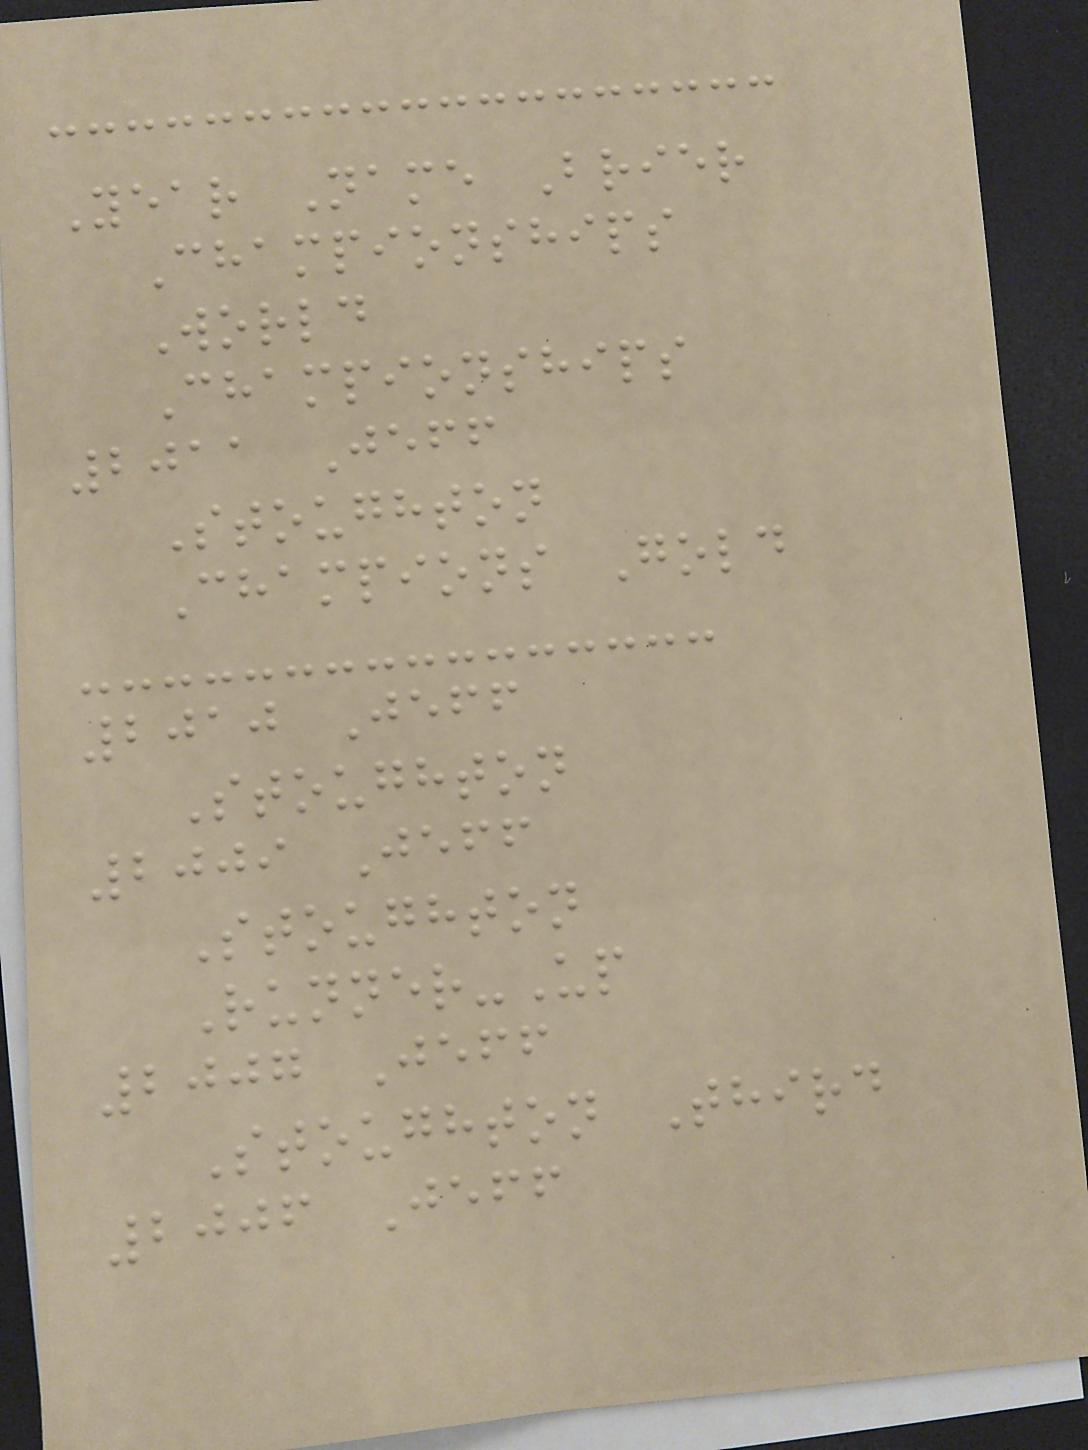Year Name Brier
Championships
World
Championships
2011 Jeff
Stoughton
Champions Gold
2010 Jeff
Stoughton
2009 Jeff
Stoughton
Runner-Up
2007 Jeff
Stoughton Third
2006 Jeff
